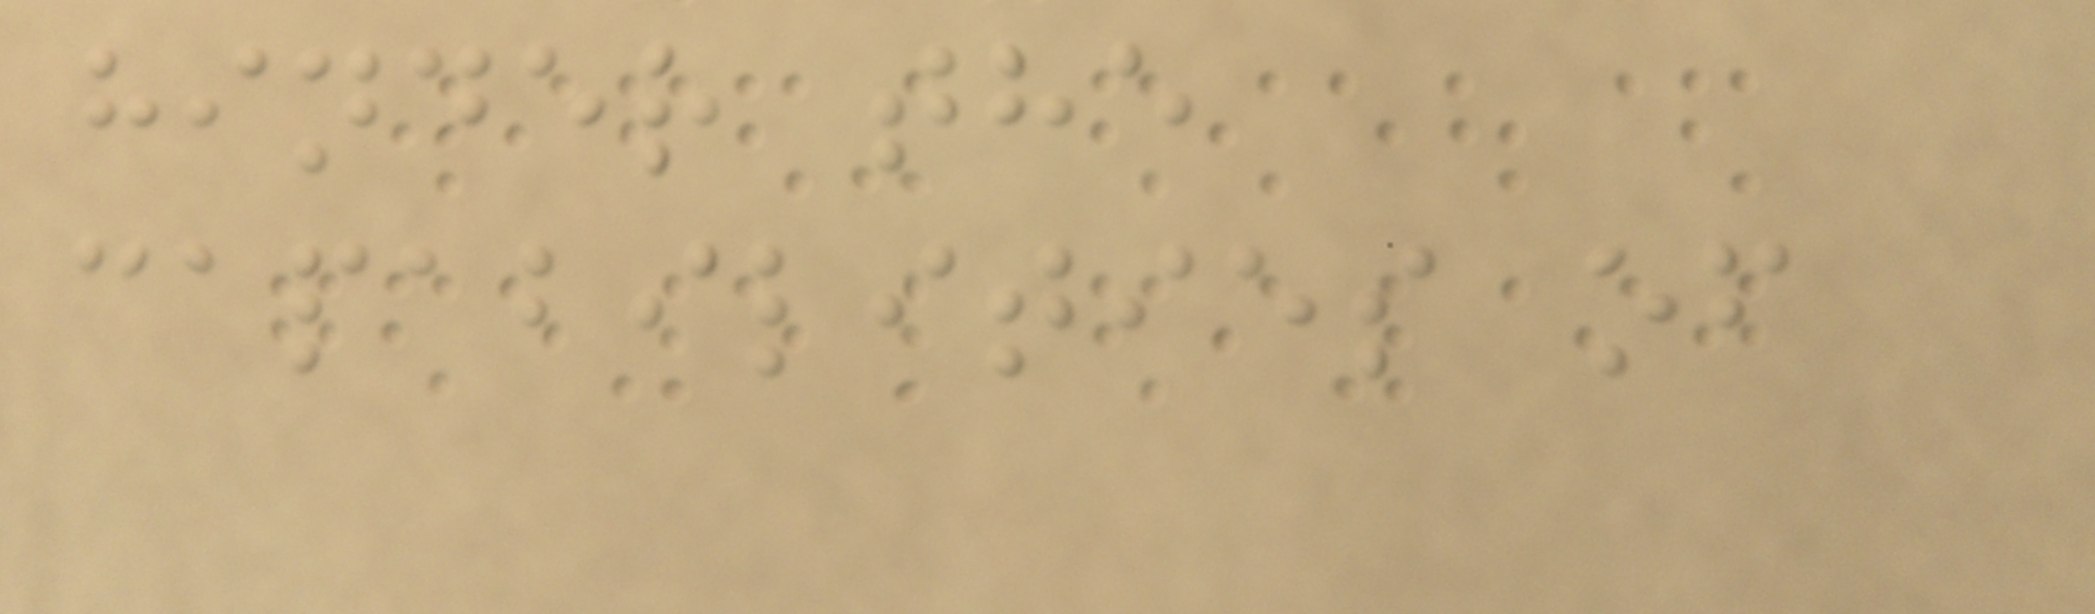hinder the
capabilities of
